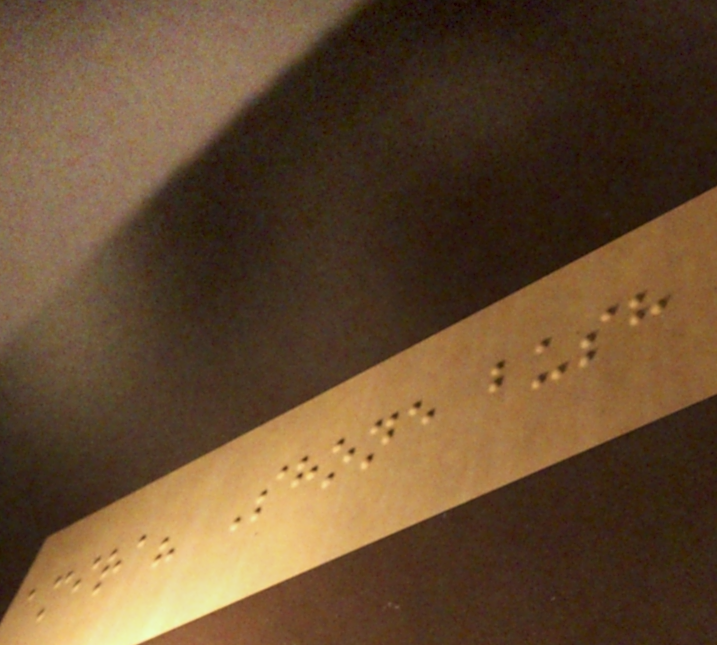amira? Shone bush
